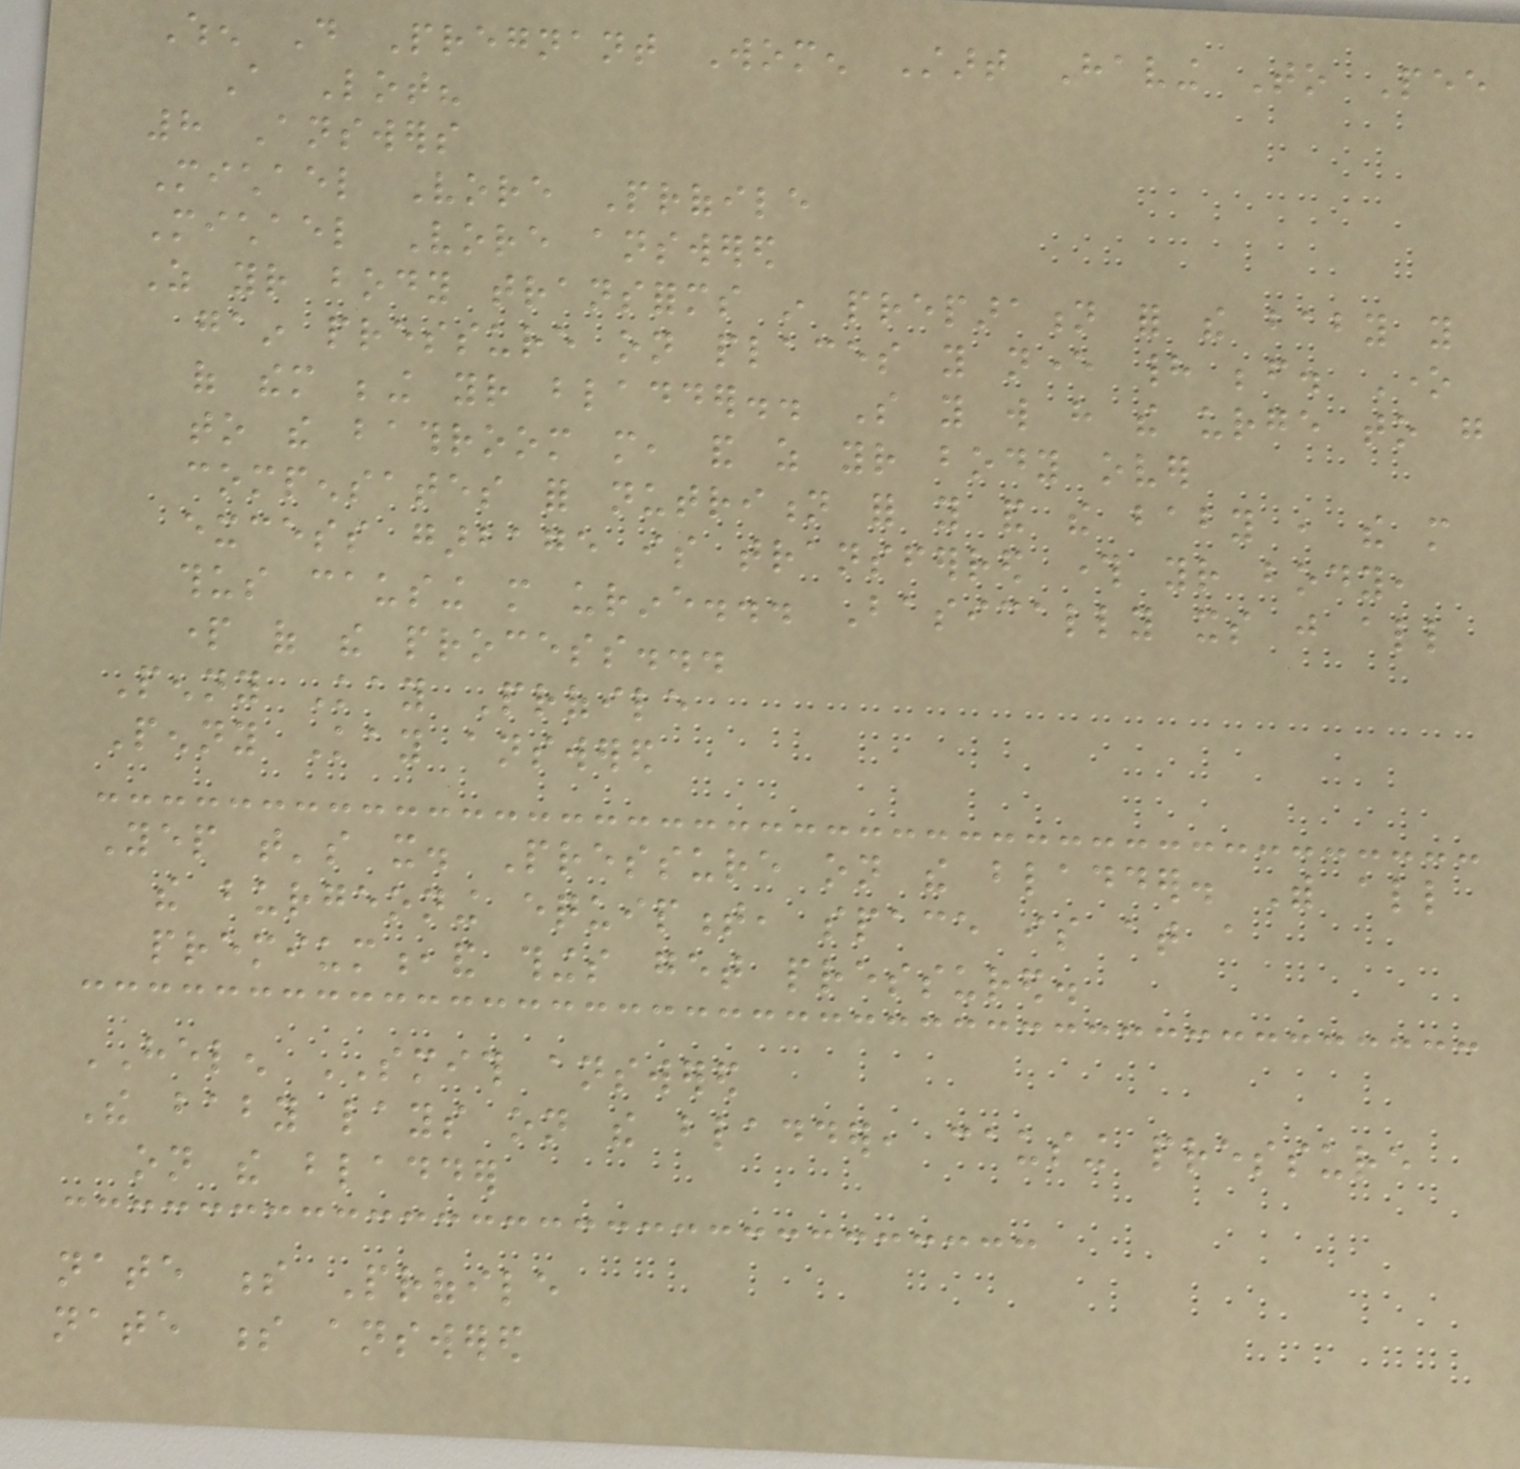When Do Pregnant Women Start Having To Pee
A Lot?
8 Answers
Michael Vore Profile
Michael Vore answered
As your body transforms in preparation for the baby you
gain pressure on places you never had before. One
of them being your bladder.. So you will have the urge to go
to the bathroom more, and as your body over
compensates for nutrition for you and the baby , the more
excess garbage is transferred through your body,
thus causing more urine... Basically its just all
part of the process...
Penny Kay Profile
Penny Kay answered
Yep that's it. Pressure on the bladder. With all
the burgeoning equipment, space is at a
premium,and things get pressured.
HELEN SMITH answered
The baby lays on the bladder, causing pressure
on the bladder
nate s Profile
nate s answered
